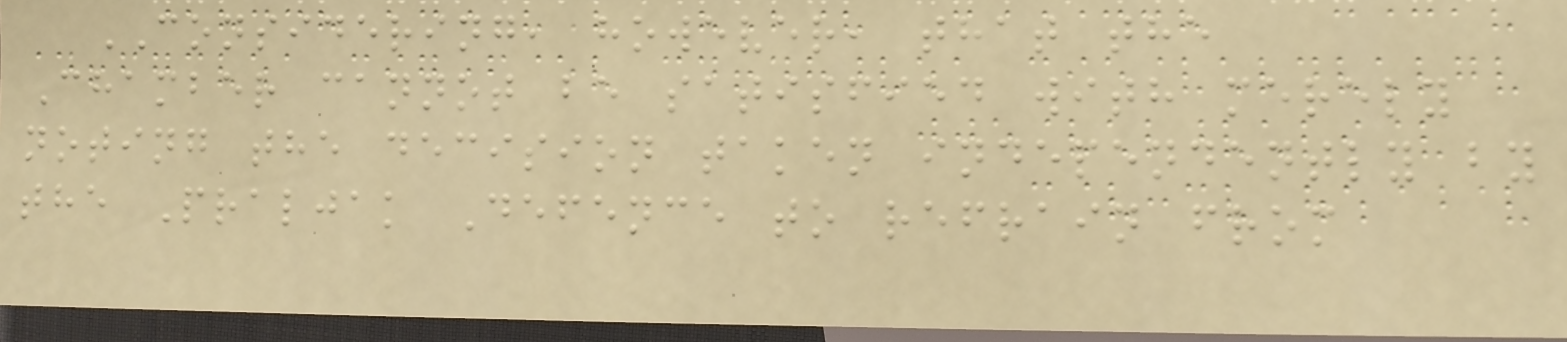CONSIDERING, however, that the
Chamber cannot be satisfied with merely
noting the decision taken independently by
the Praljak Defence to refrain from
